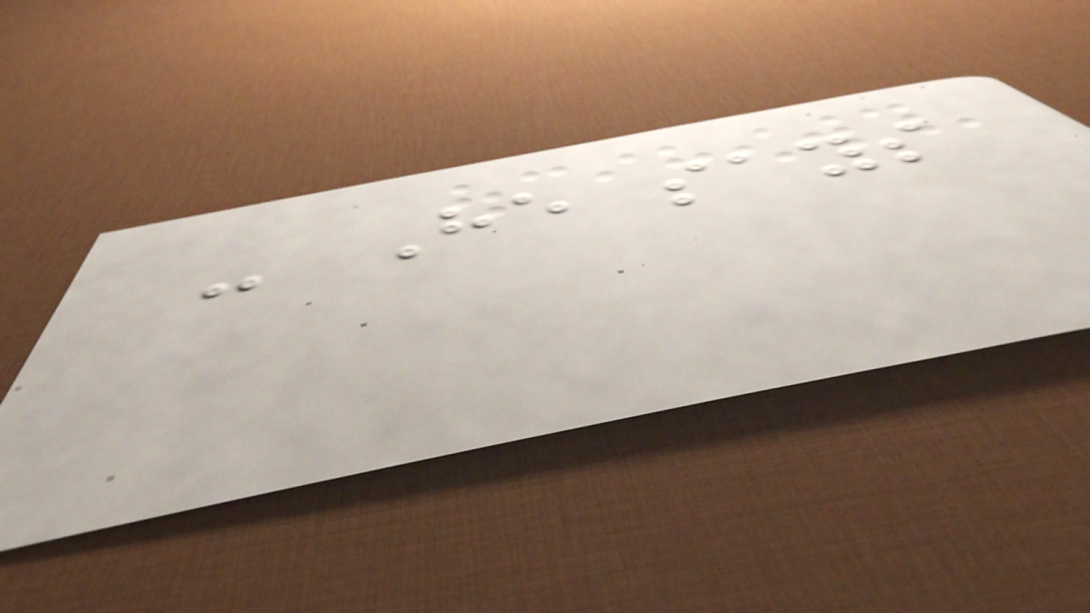- He says
